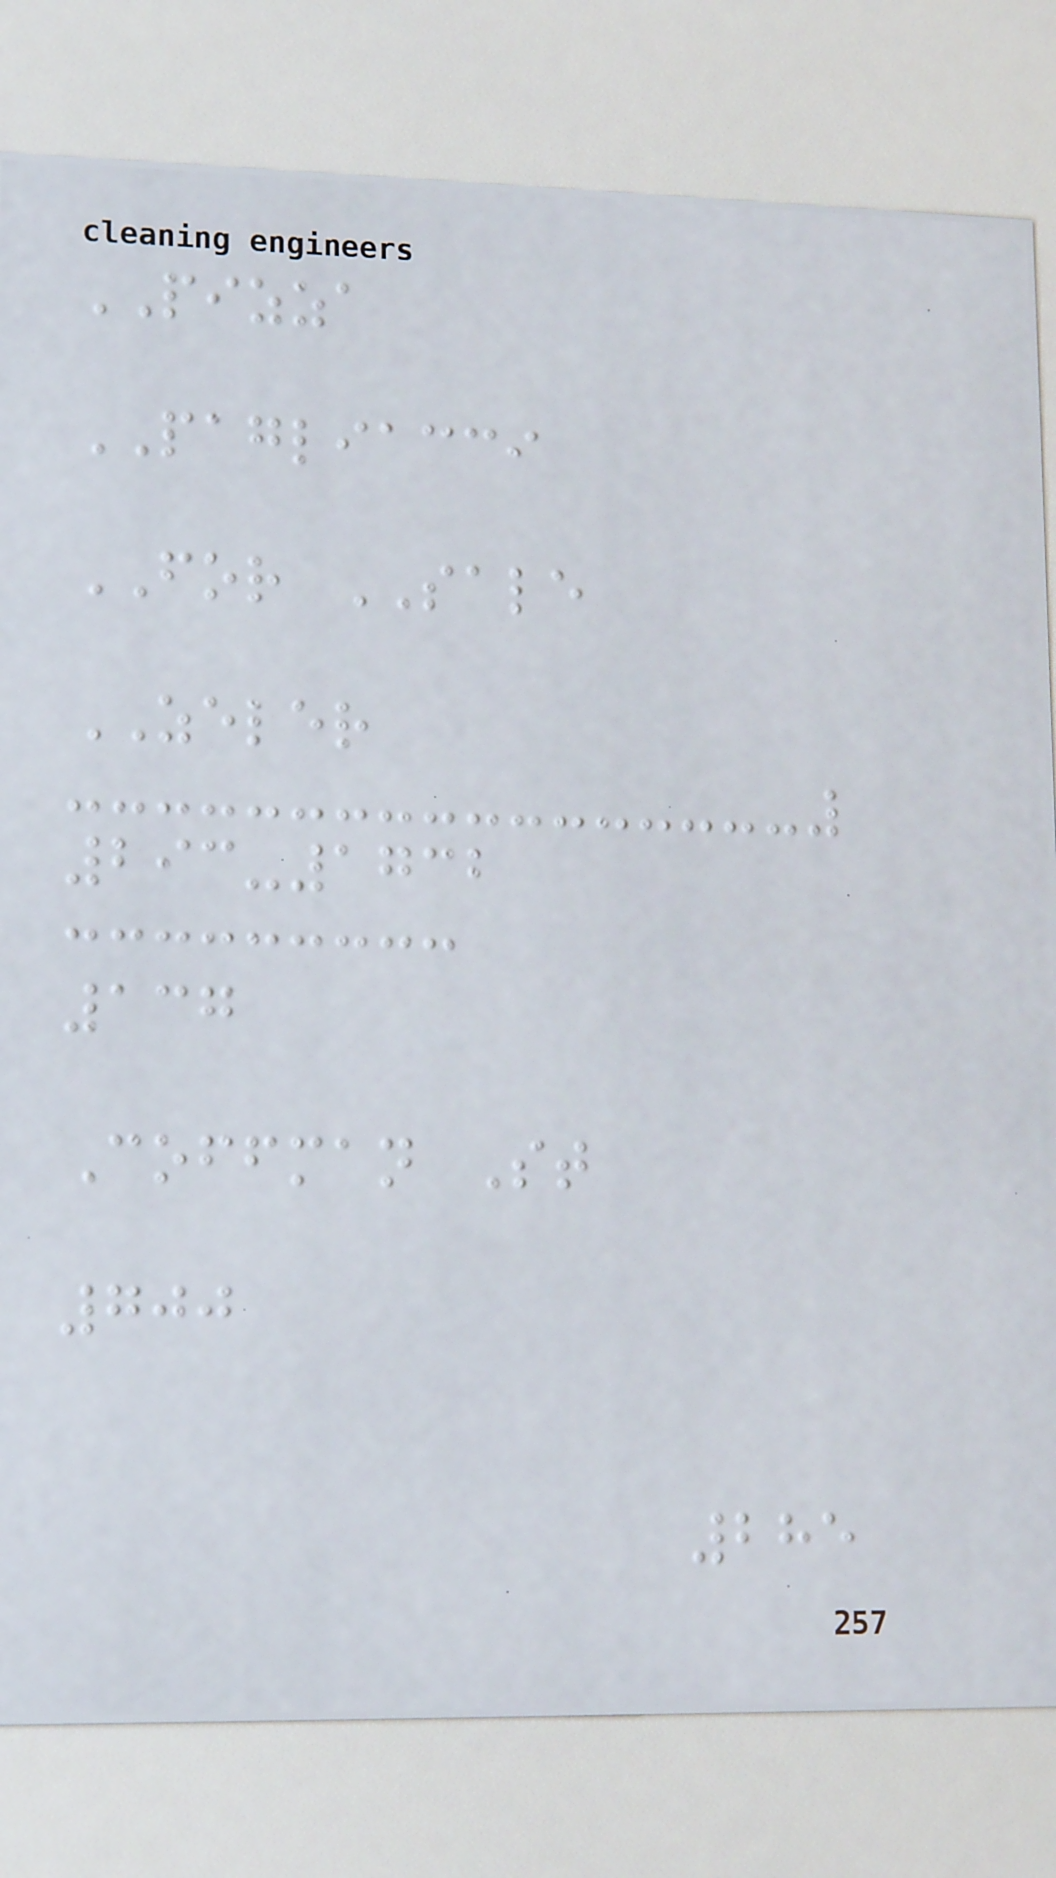PIZZA
PAGLIACCI
FOR SALE
ZELER
293-1732
137
Coffman St
700
285
